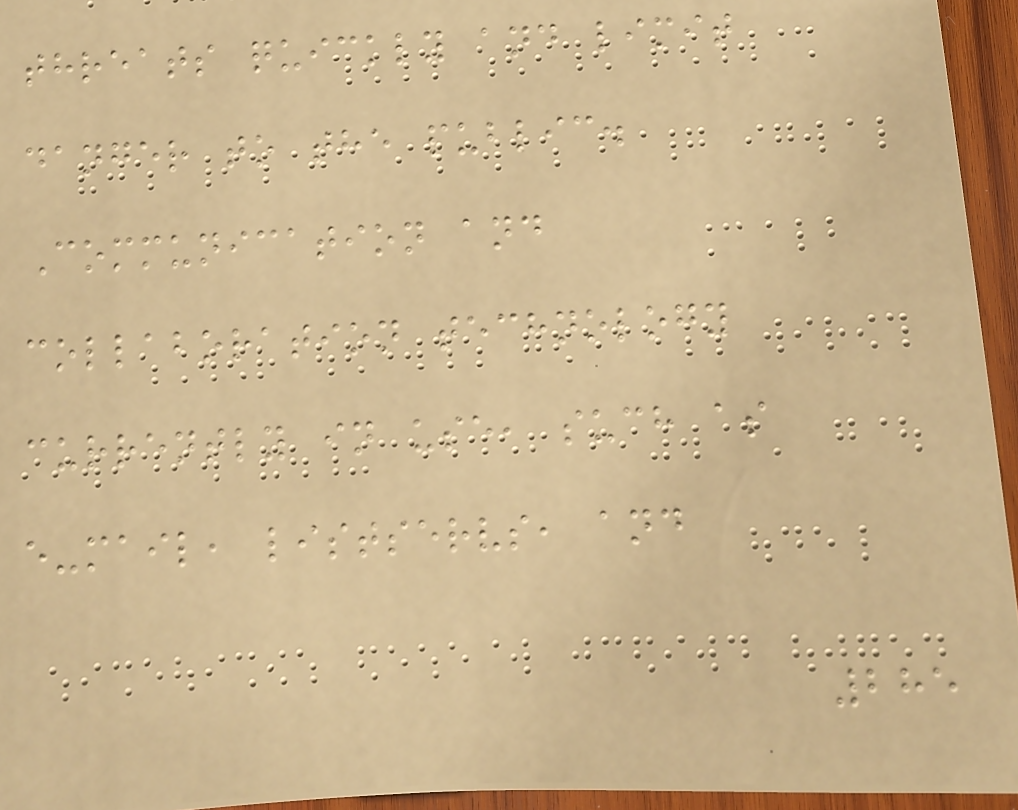threats quickly and limit
danger to the public.
Communication and
collaboration technology
currently in use, such as
e-mail, listservs, and
285
